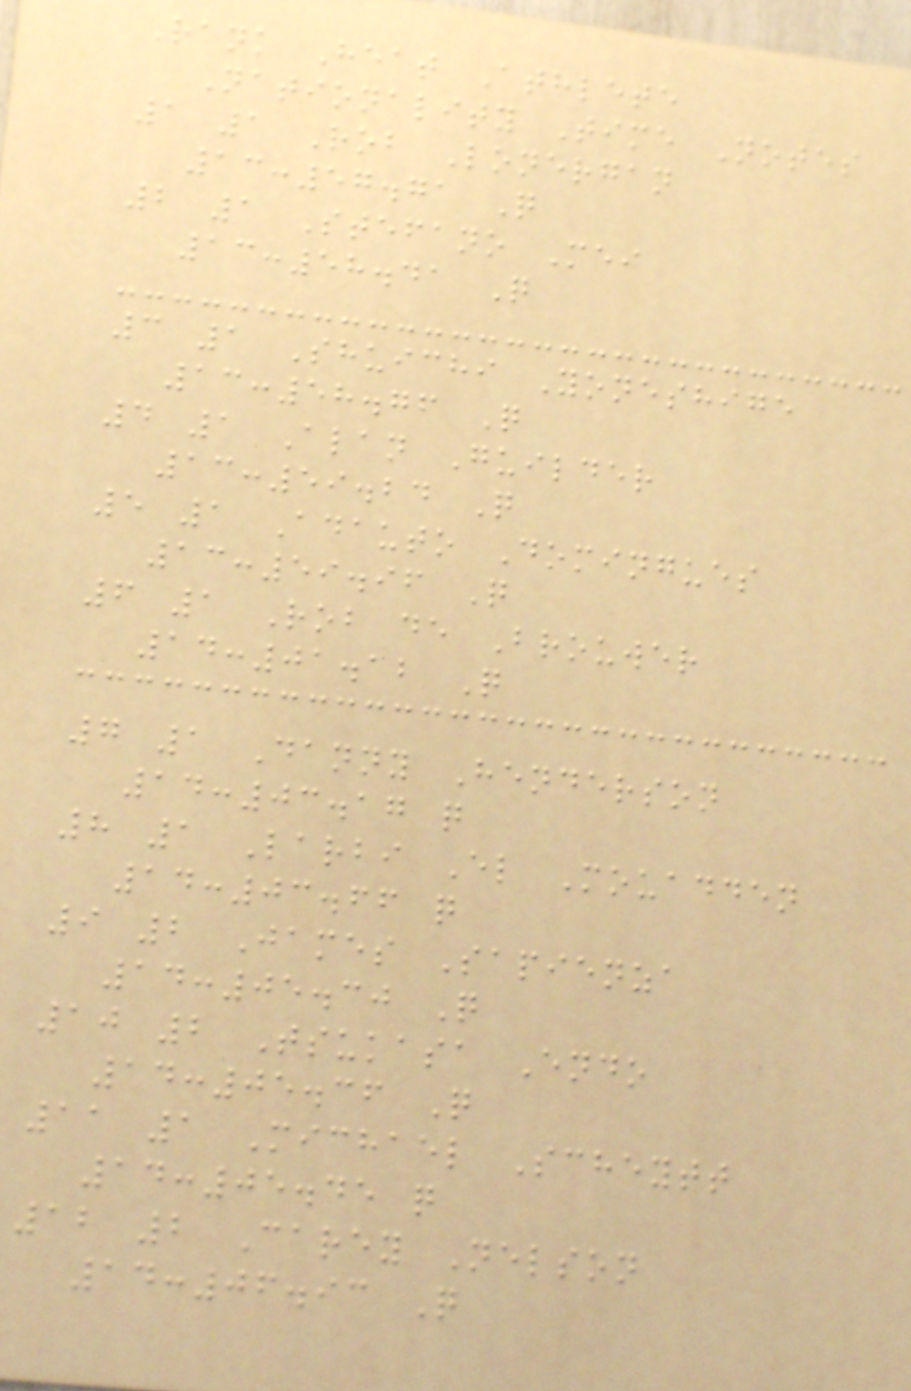Rank Heat Athlete
Nationality Time Notes
1 1 Rob Lonergan
13:57.71 Q
2 1 Stefano Mei
13:58.41 Q
3 1 Shuichi Yoneshige
13:58.76 Q
4 1 Alan Guilder
13:59.24 Q
5 1 Adauto Domingues
13:59.96 Q
6 1 Rob de Brouwer
14:01.12 Q
7 1 Danny Henderson
14:03.17 q
8 1 Larbi El Mouadden
14:03.66 q
9 2 James Sapienza
14:05.30 Q
10 2 Tsukasa Endo
14:05.36 Q
11 1 Michael Scheytt
14:05.45 q
12 2 Carey Nelson
14:06.93 Q
